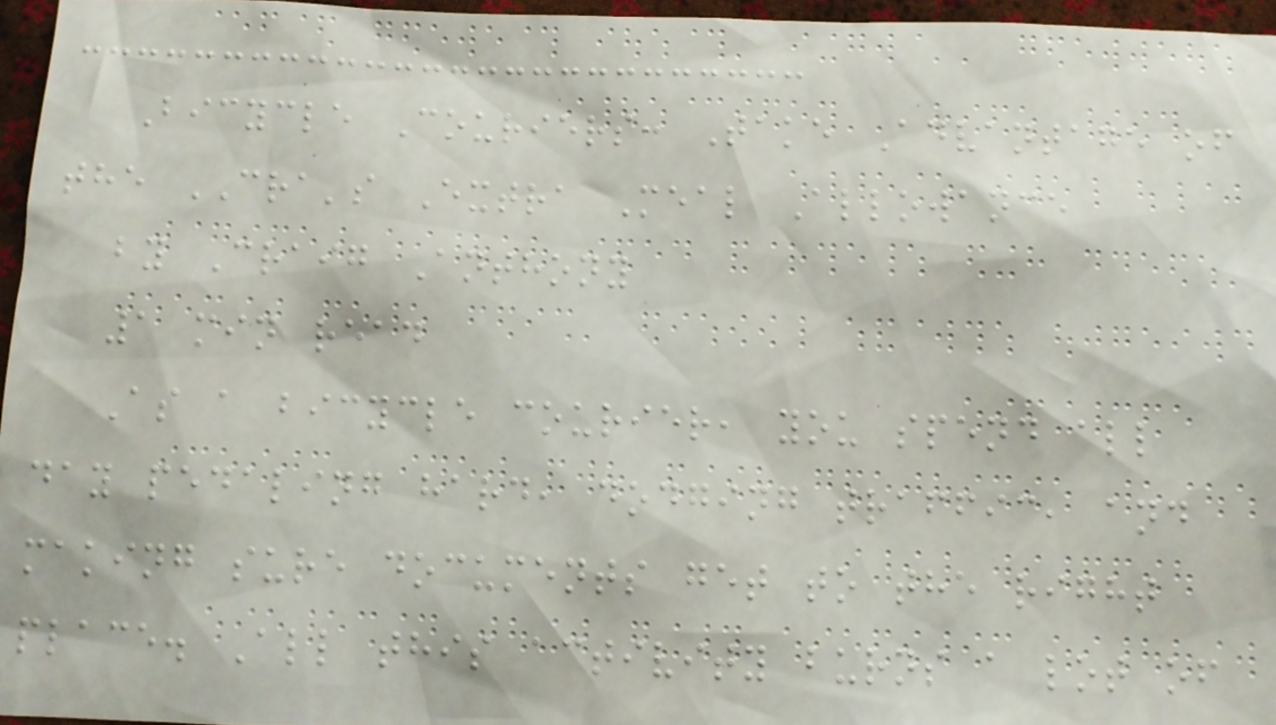Bicycle Couriers: Take Advantage of
the CRA's Extra Meal Allowance
by Craig Anthony
1 min read
As a bicycle courier, you spend all
day pedaling hard, dodging traffic, and
making sure documents get to the right
place. All this activity burns a lot of
